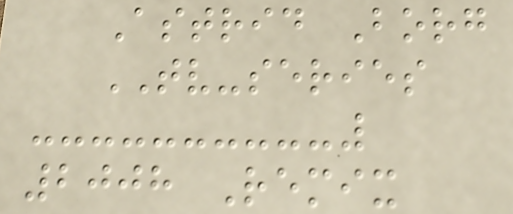Astrid Borg
TV-series
2008 Remix
